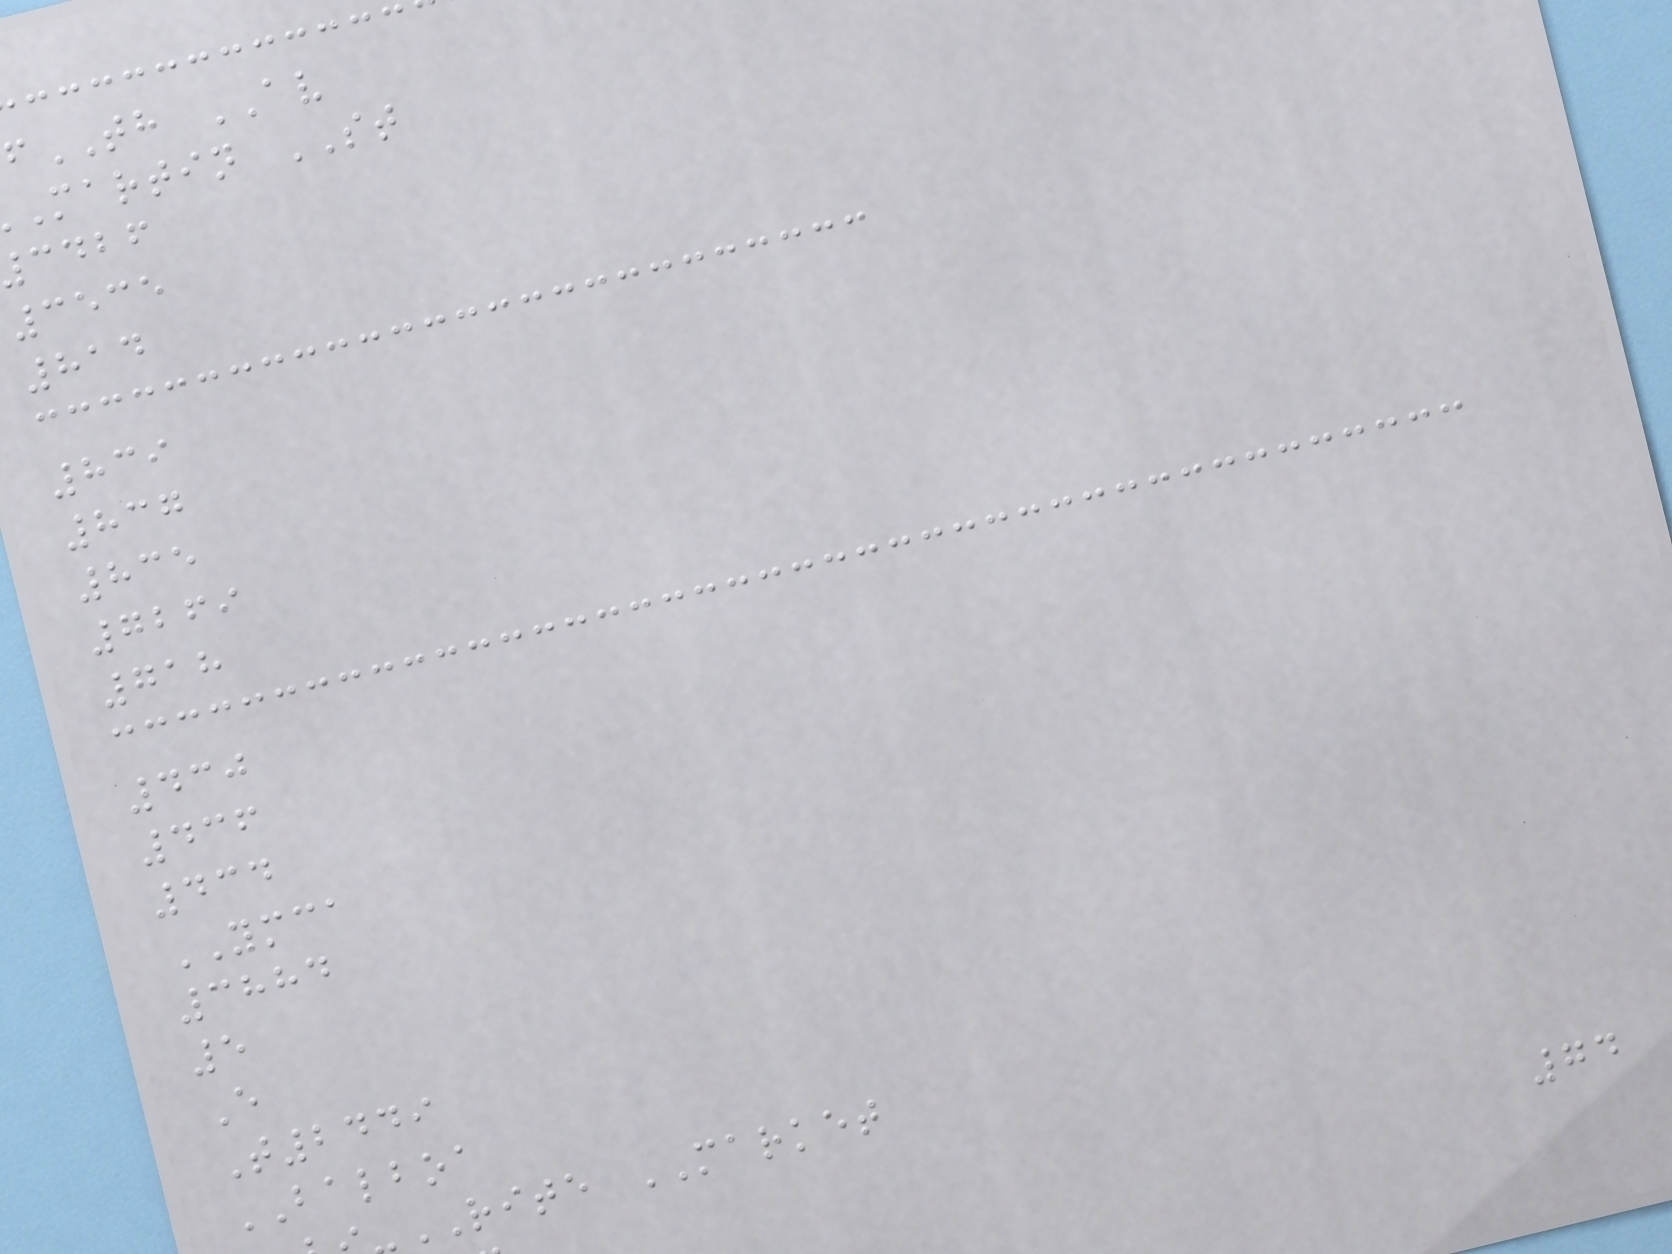TH AV
martin ST
cdbf
3535
814
839
837
835
7269
718
430
436
434
YMCA
3884
5
E
T2449
BALBOA
RITE MARKET
74
